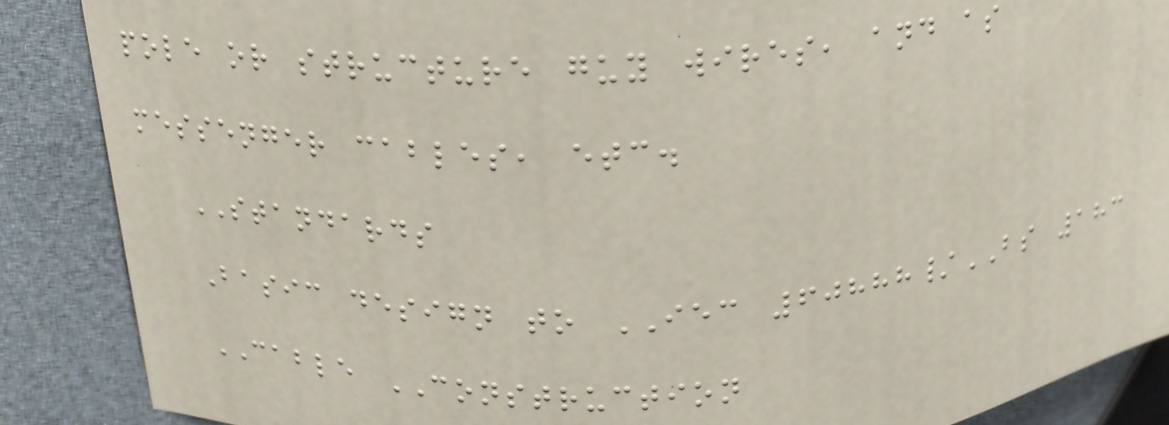pole or structure guy wires, and as
messenger cables, etc.
STANDARDS
Basic design to IEC 60888/BS 183
CABLE CONSTRUCTION
